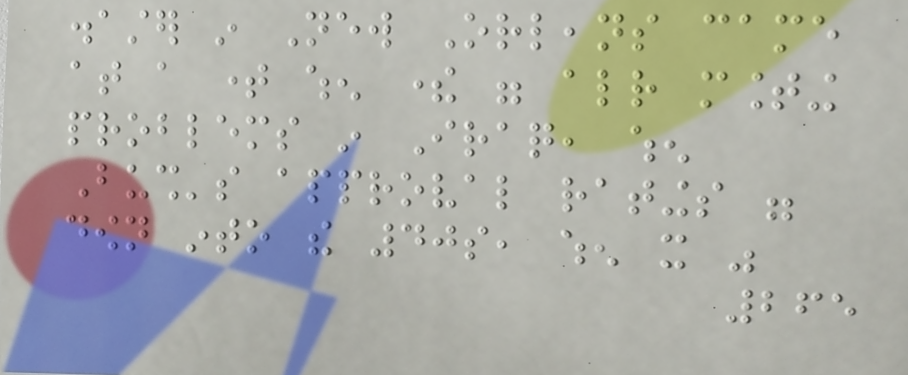disaster in New Orleans came
at a time when there were already mounting
problems in Iraq, when
Bush's approval ratings were
down into the 40s, when it was
265
